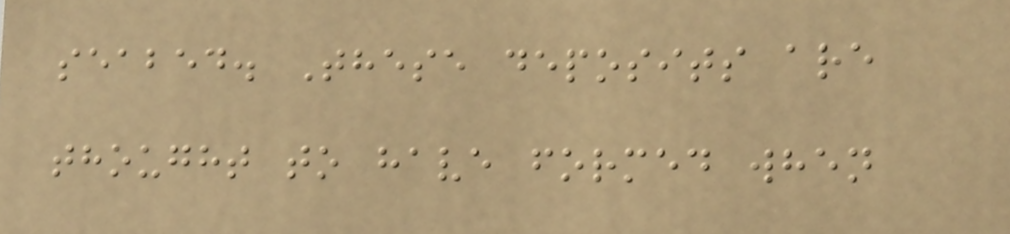seabed. These deposits are
thought to have formed when
